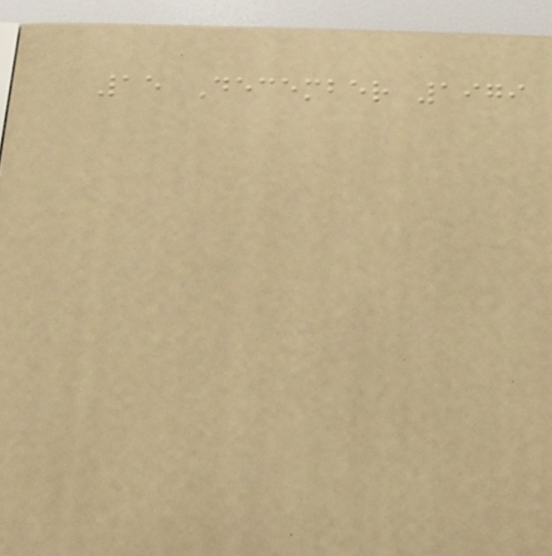15 December 1979
